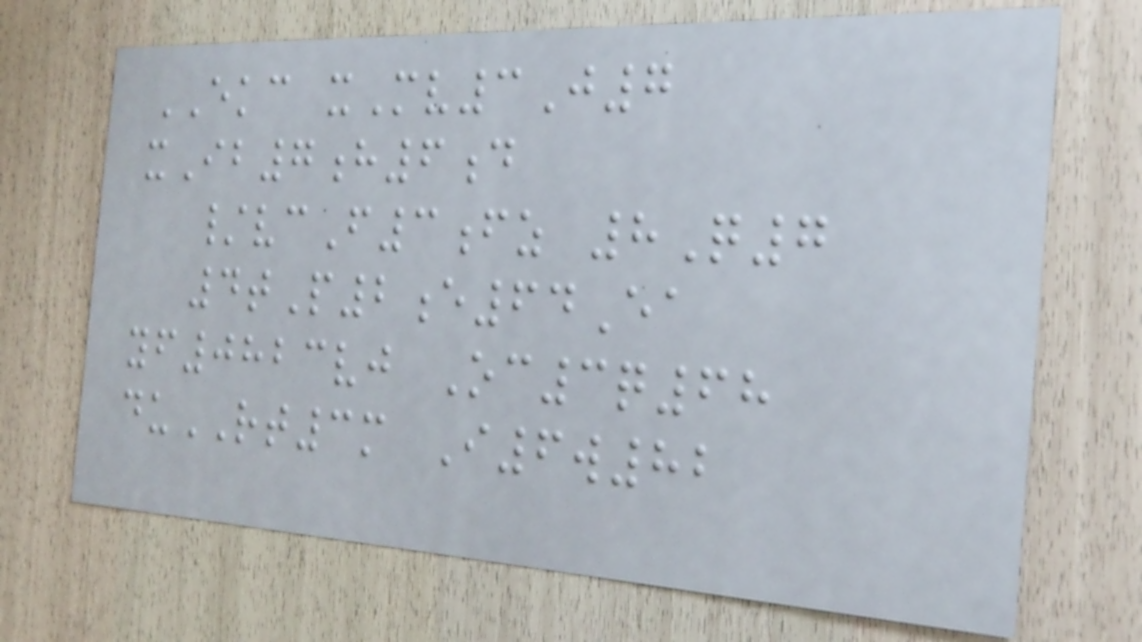EKC xMv3J7
xIb7h6d
/vcF3fz 8Q7
4tP2e64Ea
yf0823vj Oc3q68
duRT3m I6w82
